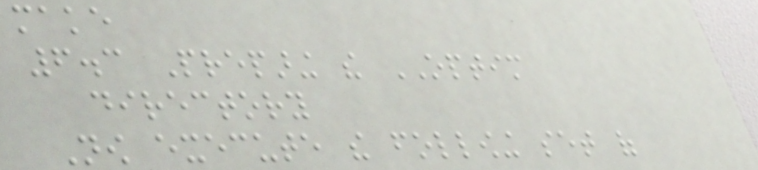make
6.3 Preparing the OPTIM
directory
Now execute the following set of
